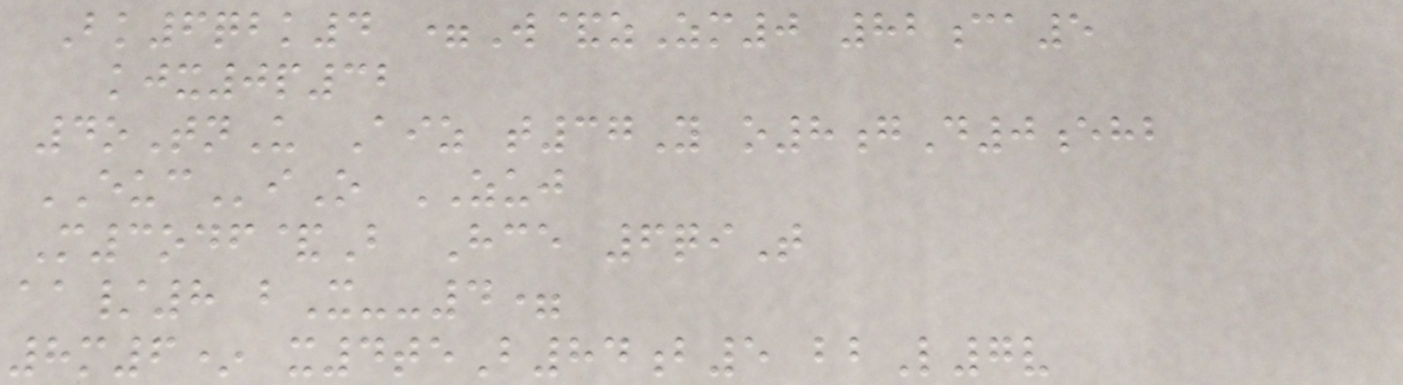Bk6qbk4 =W&zZm0 82ca5
kjx0p32
4oTnU Aiz t37Y o8gD0ehb
EUCiO ZUJ
M3odf&B Hce 6qiT
aa/8 bX--4=
8m6* x4teB84b5 bbL7v
